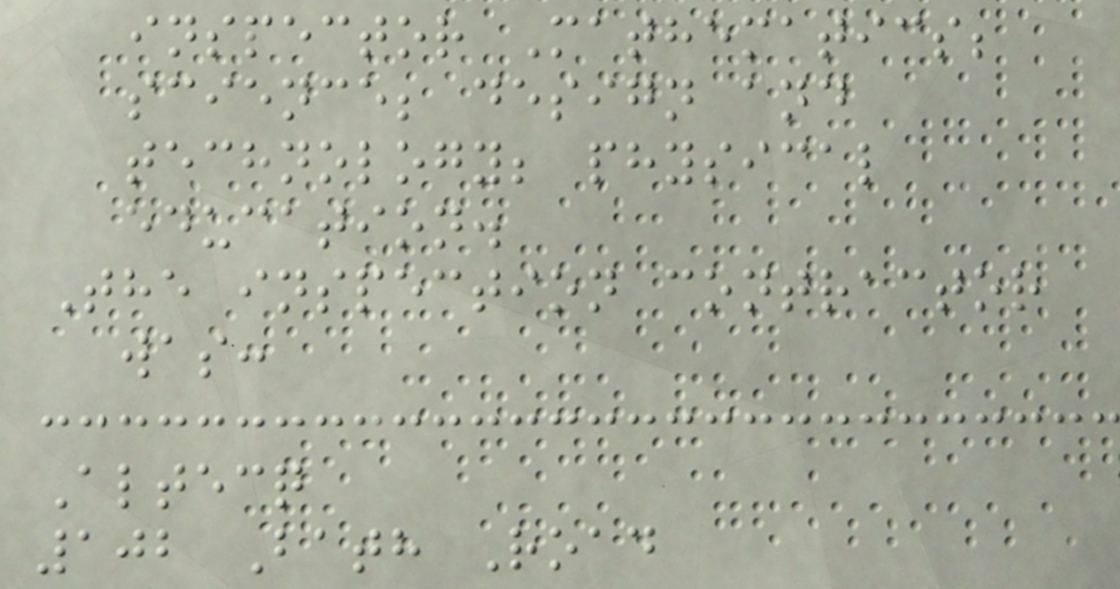inspector Mathematics;
science; design and
technology; physical
education.
The inspection contractor
was:
Altecq
102 Bath Road
